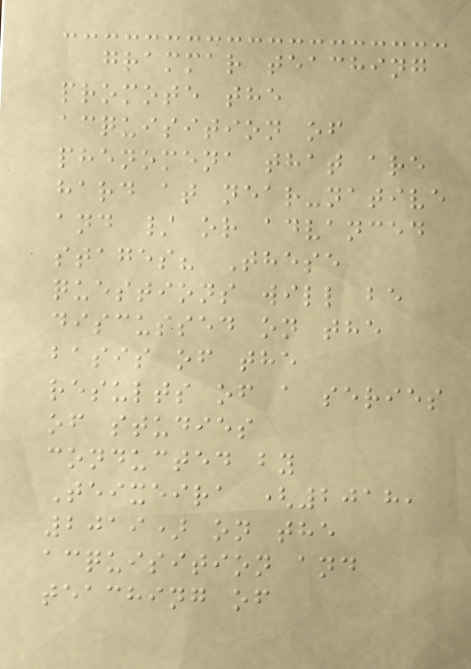grammar teaching
promote the
acquisition of
phenomena that are
hard at near-native
and / or advanced
stages? These
questions will be
discussed on the
basis of the
results of a series
of studies
conducted by
Teixeira (2018,
2019) on the
acquisition and
teaching of
